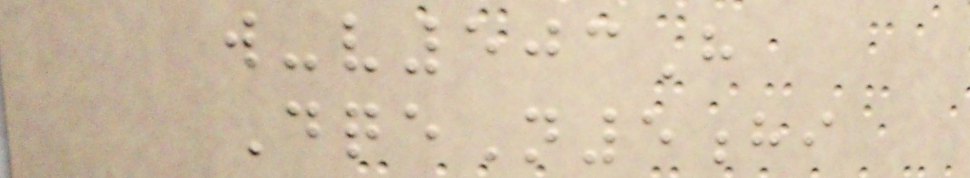w-v503H
DqeN5hi
